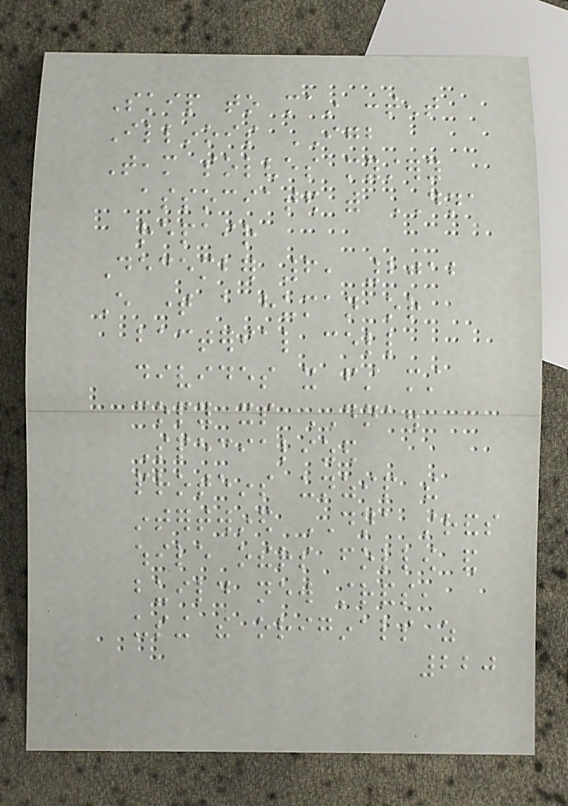Skip to main content
Illinois IGB
Team solves mystery
associated with DNA
repair
December 6, 2012
Every time a human or
bacterial cell
divides it first must
copy its DNA.
Specialized
proteins unzip the
intertwined DNA strands
while others follow and
build new strands,
using the originals as
220
